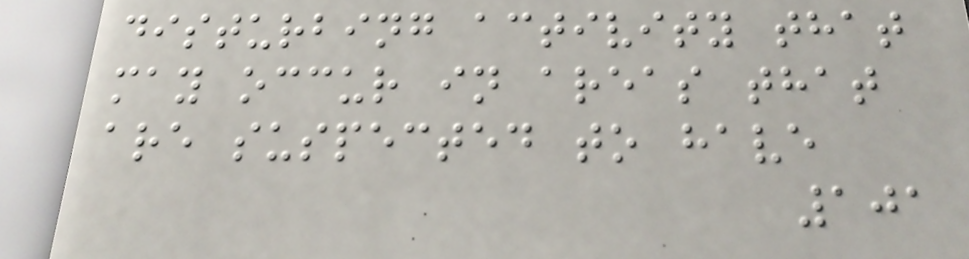disturbing activity that
may occur in areas that
are suspected to have
101
